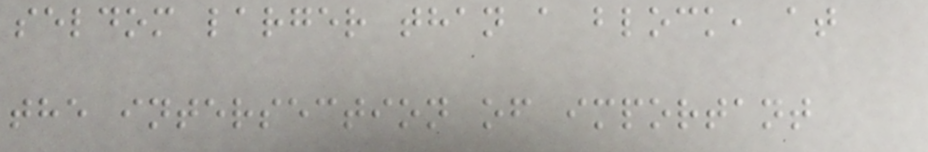seldom larger than a block, at
the intersection of important
